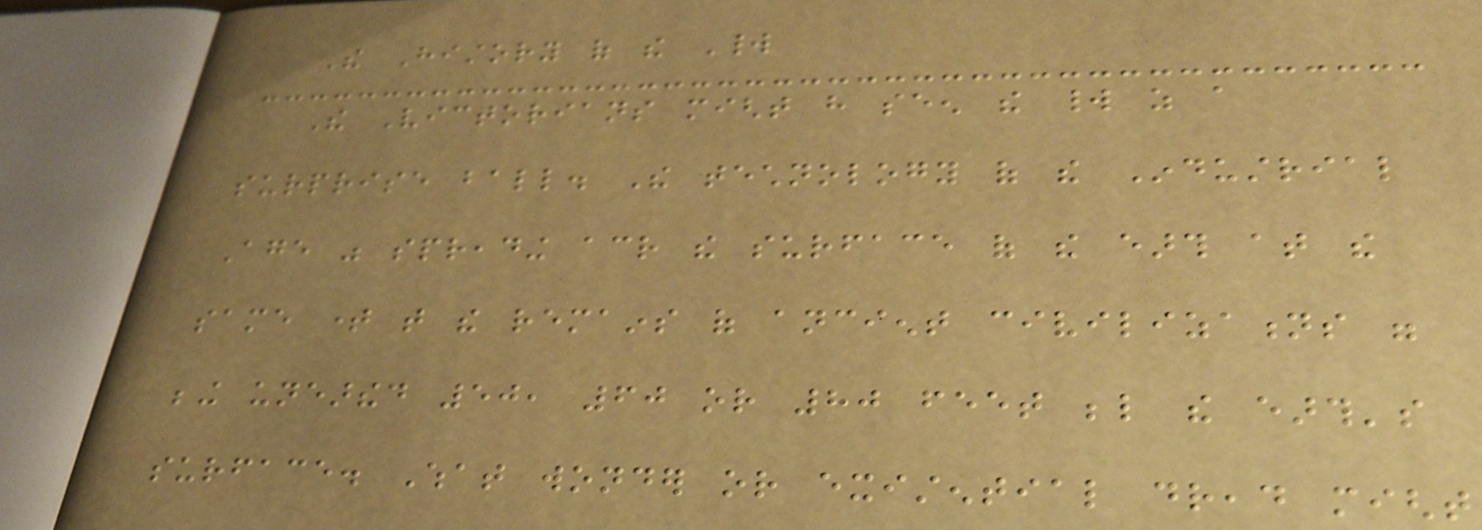The History of the World
The Victorians might have seen the world as a
surprise ball. The technology of the Industrial
Age was spreading across the surface of the earth at the
same time that the remains of ancient civilizations were
being unearthed 50, 60 or 80 feet below the earth's
surface. What wonder or existential dread might
